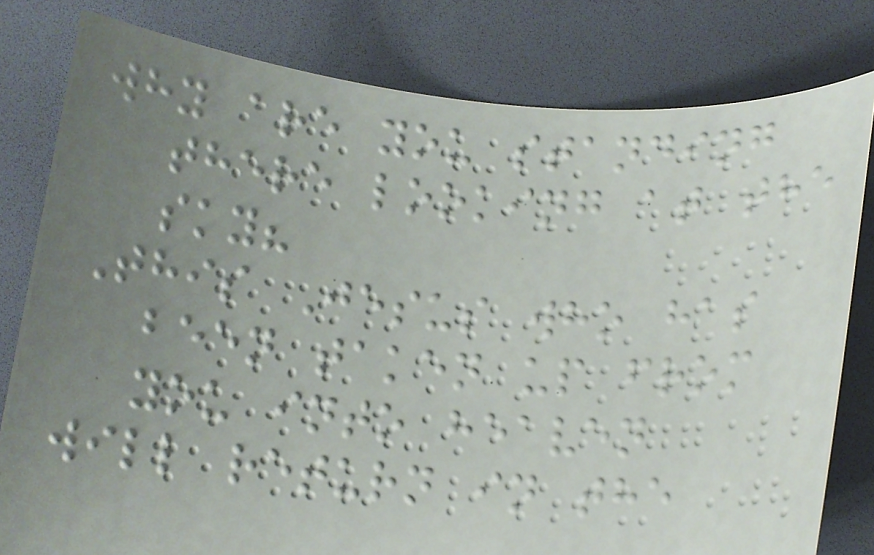why are you standing
there looking at the
sky?
This Jesus who has
been taken up from
you into heaven
will return in the
